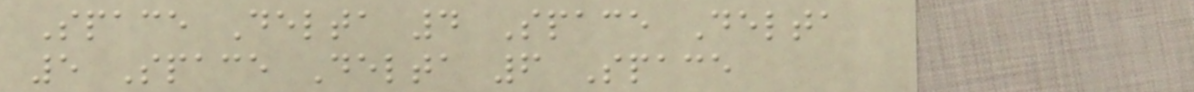Space Delta 4 Space Delta
5 Space Delta 6 Space
